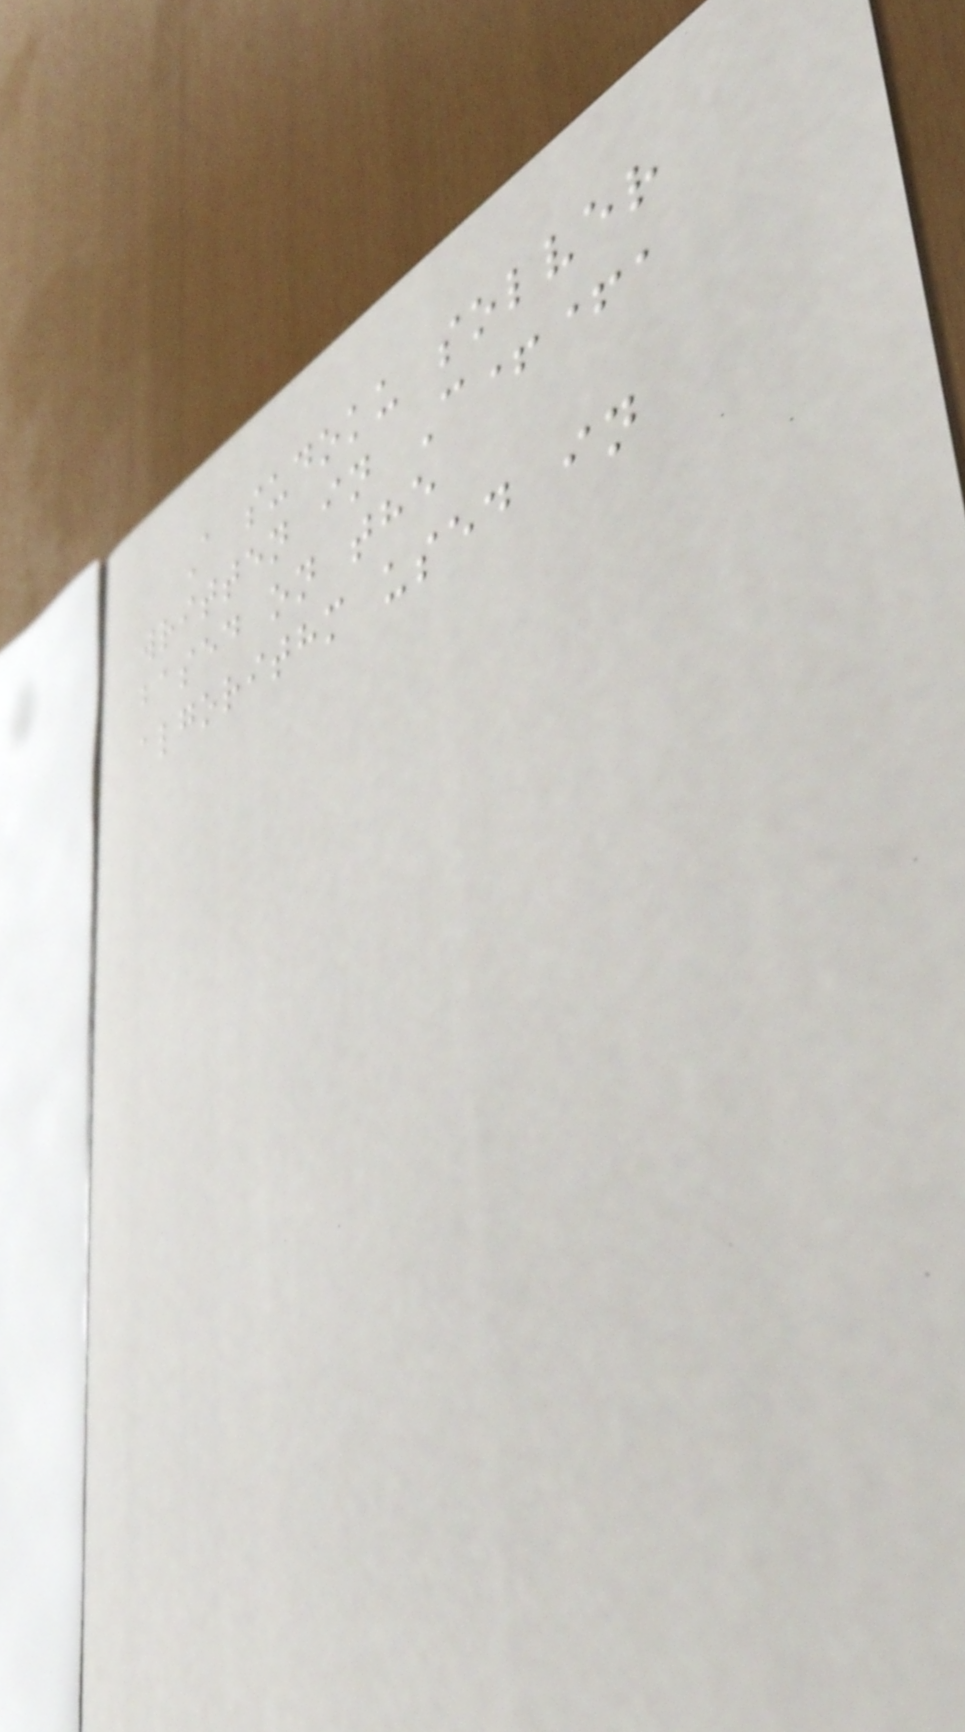A sudoku solver
written in C++,
based on the
algorithm used in
